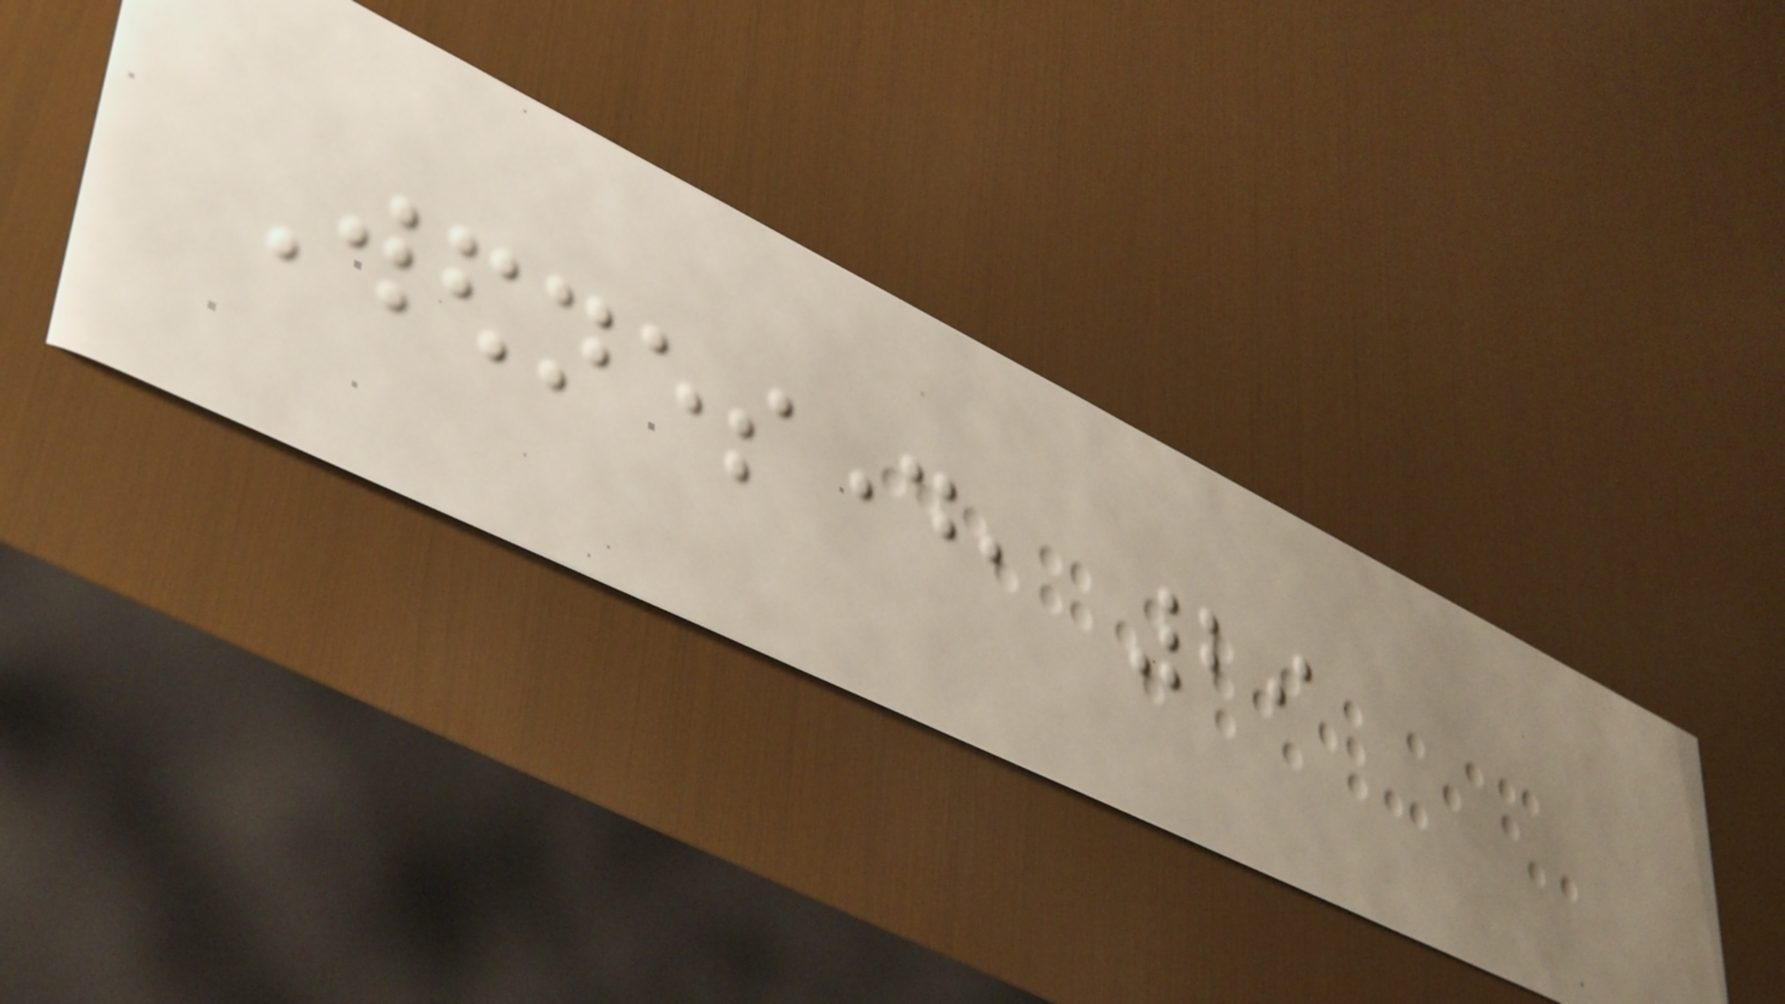Wednesday, 29
